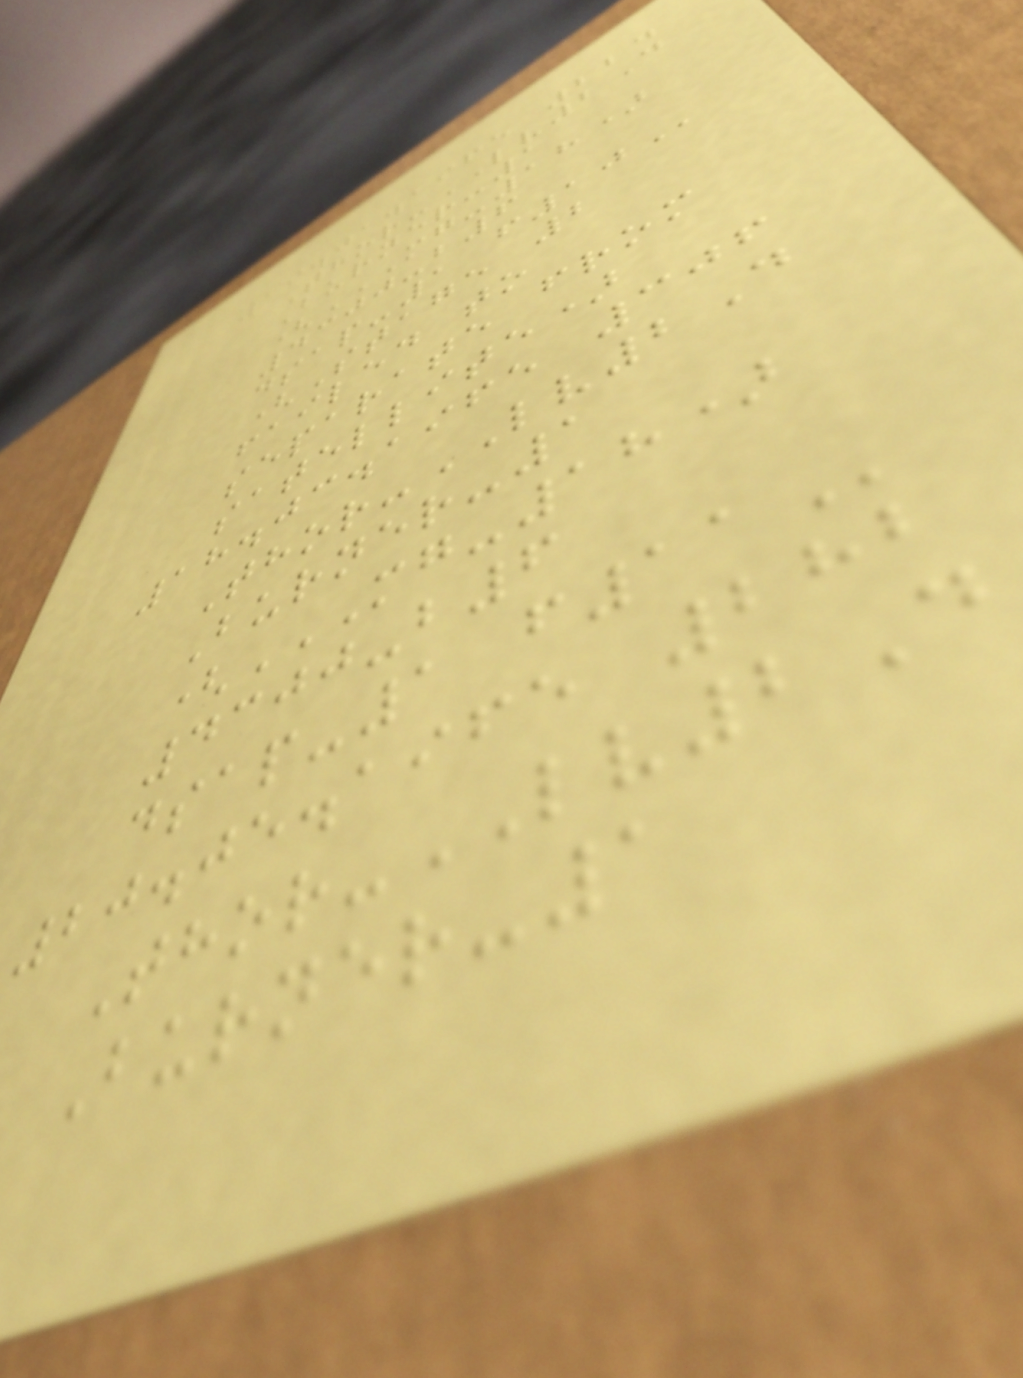19.01.1965 224
Thor-LV2D
Burner-1
(MG-18)
4300-B6
DSAP-1 F10
(Stage 2
failed to
separate from
satellite)
18.03.1965 306
Thor-LV2D
Burner-1
(MG-18)
4300-B6
DSAP-1 F11
20.05.1965 282
Thor-LV2D
Burner-1
